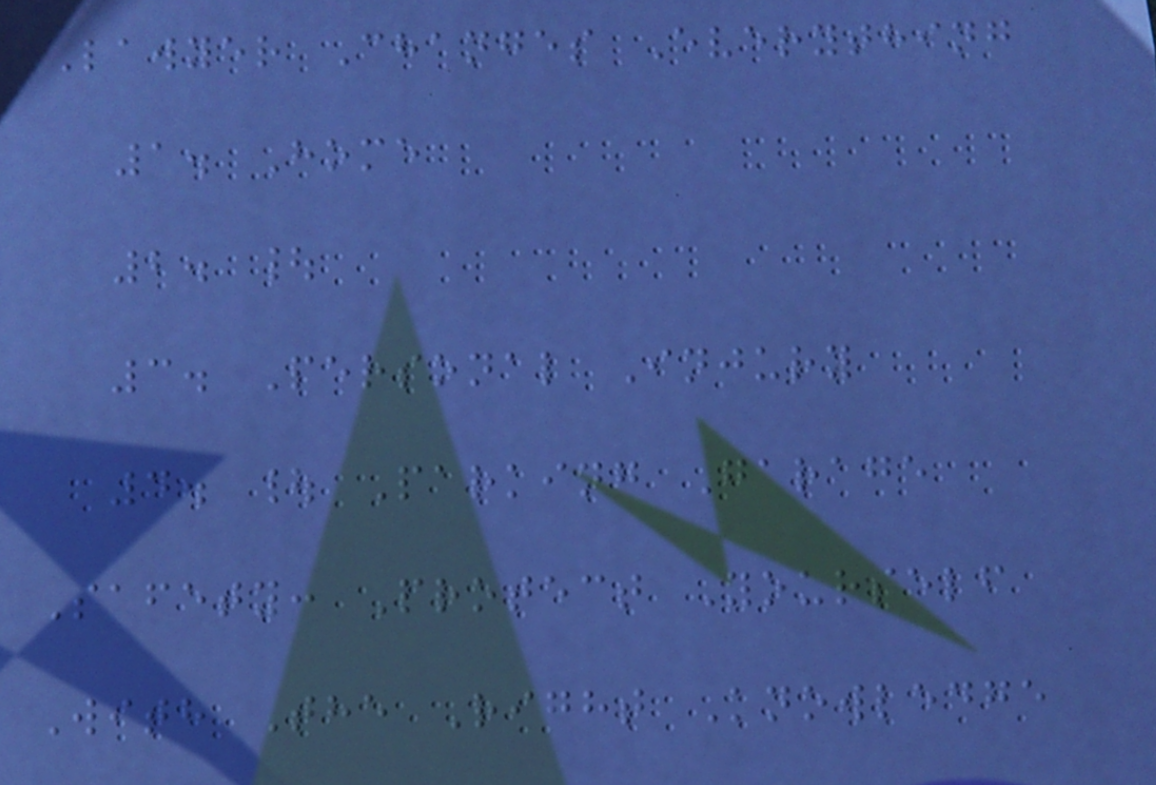Lawyer Changes Everything
1. Home
2. |
3. Personal Injury
4. | Parking Garage
Safety: Protect Yourself
With The Right Knowledge
